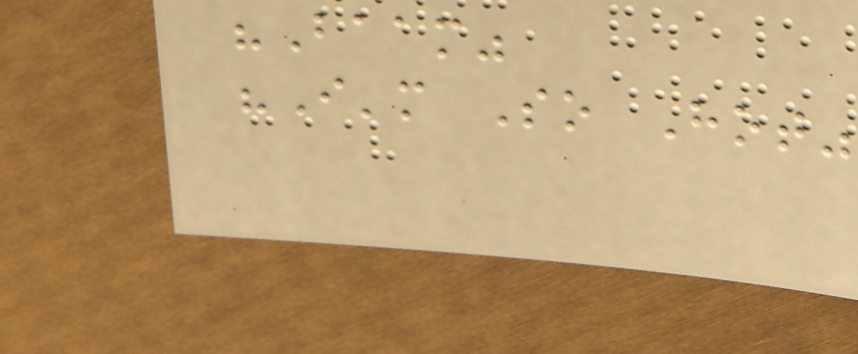"Baam"
"I'm So Hot"
